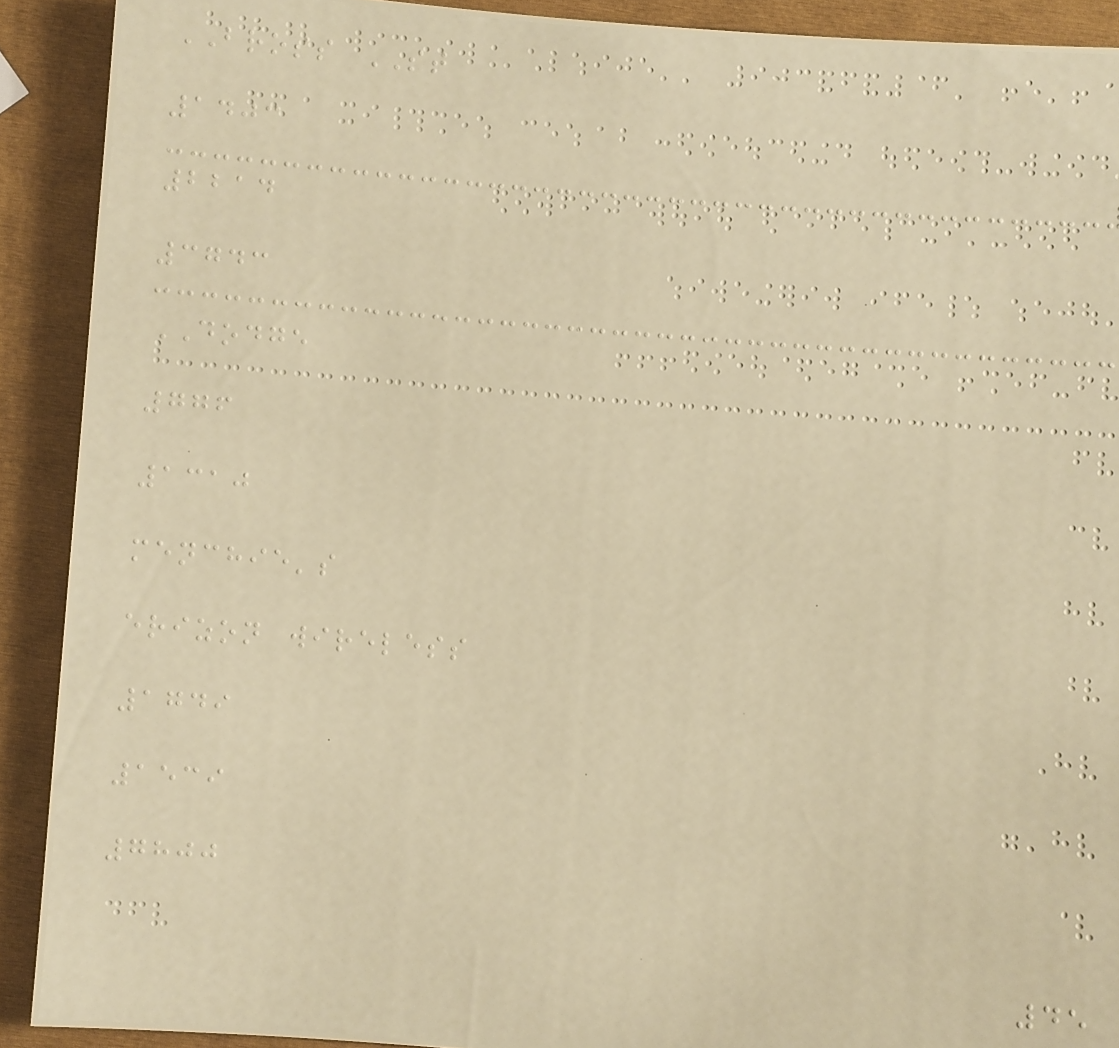BROSS ST
1403
2214
3743
DODGE
776
1310
menchie's
erizon wireless
1749
1539
7800
45
